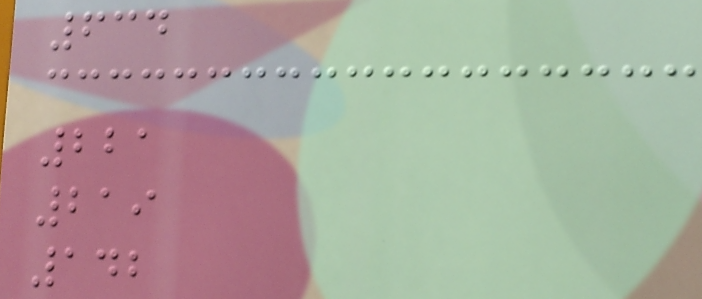634
221
219
142
